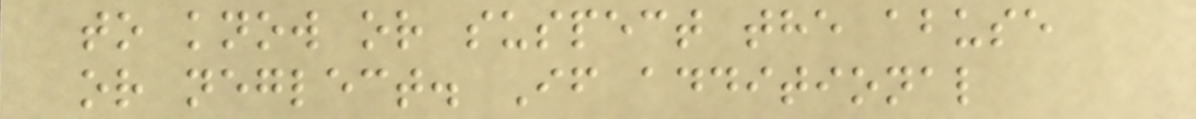to know or suspect the abuse
or neglect. If additional
